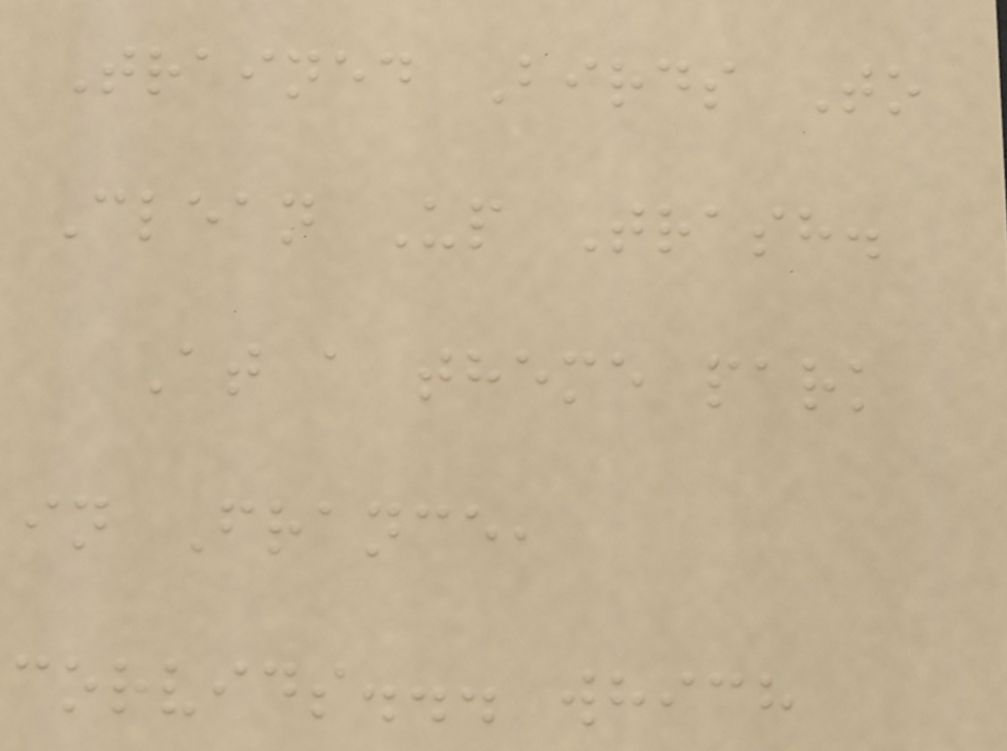Trained Birds To
Clean Up Trash.
At a theme park
in France,
corvids... which
